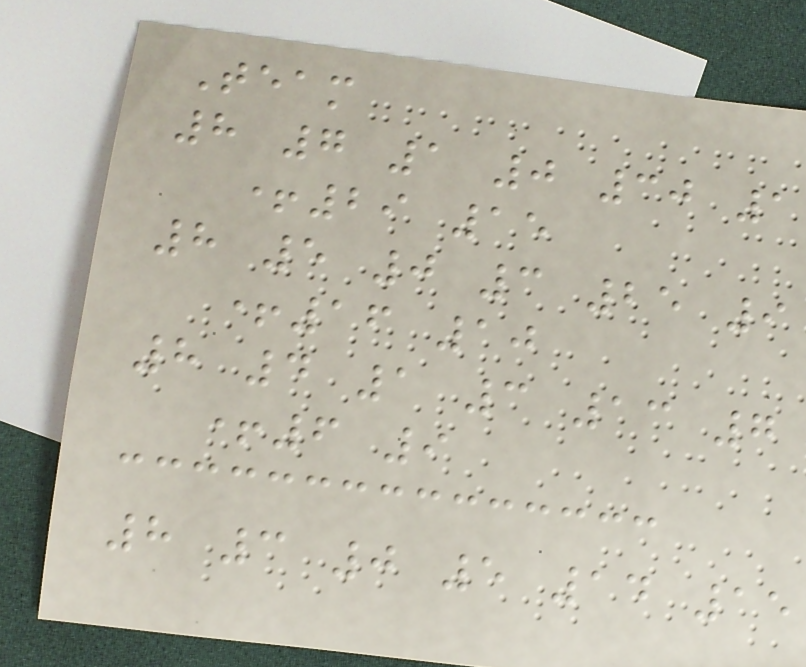Team
8 7 1 0 30 1
+29 15
8 5 0 3 25 9
+16 10
8 4 1 3 13 7
+6 9
8 3 0 5 14 15
